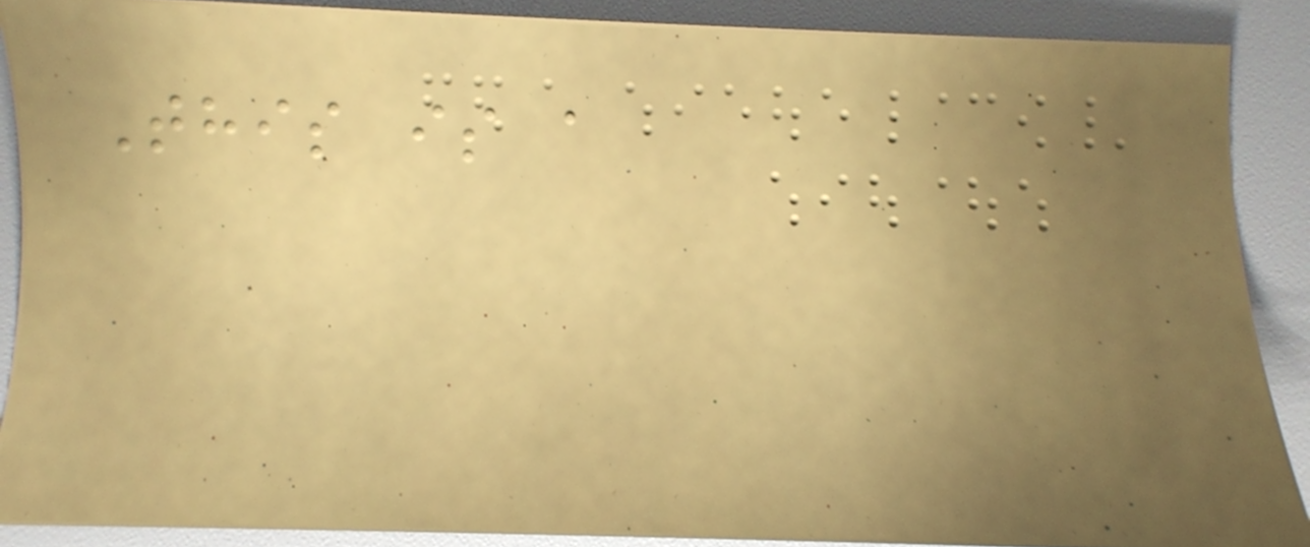This is a
